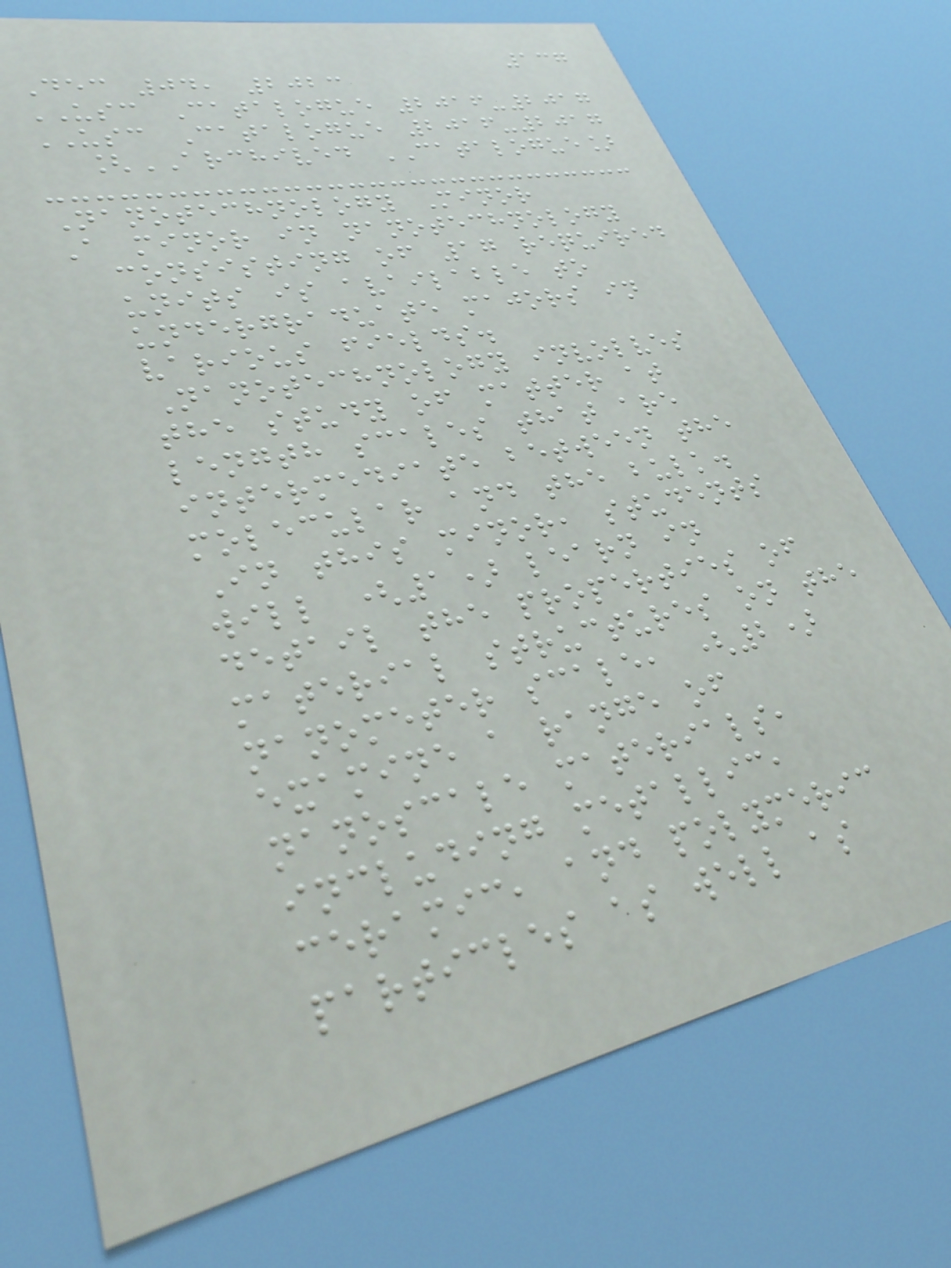137
Dec 04, 2023
USC Catalogue 2016-2017
USC Catalogue 2016-2017
[ARCHIVED CATALOGUE]
Nanotechnology Minor
A minor in nanotechnology
consisting of 17 required
units is available to
undergraduate majors in
various fields.
Nanotechnology involves
the study of matter at
length scales that are
intermediate between the
molecular and the bulk.
In this minor, students
will (1) learn in
detail the properties of
material structures on the
nanometer scale, (2)
examine a range of
nanoscale materials,
including metallic,
ceramic, and polymeric
particles as well as
